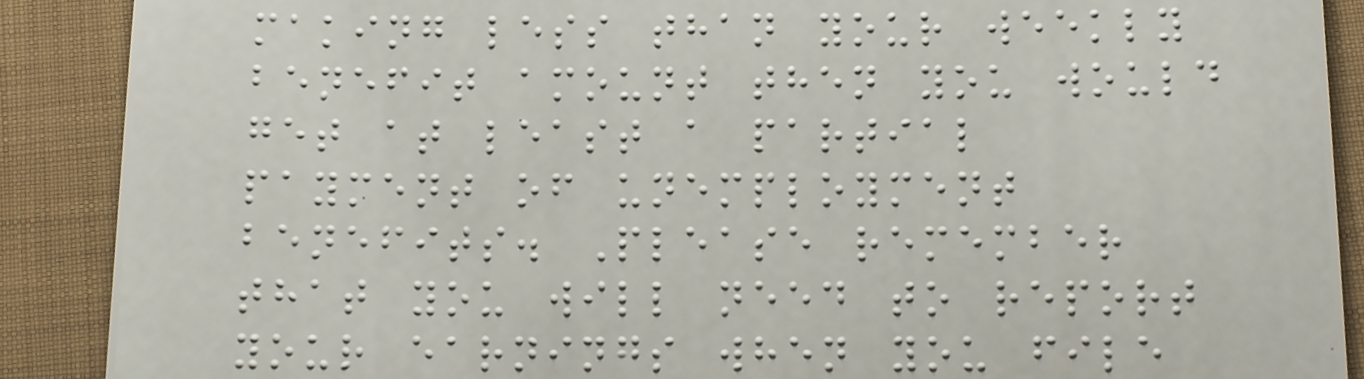making less than your weekly
benefit amount then you would
get at least a partial
payment of unemployment
benefits. Please remember
that you will need to report
your earnings when you file
